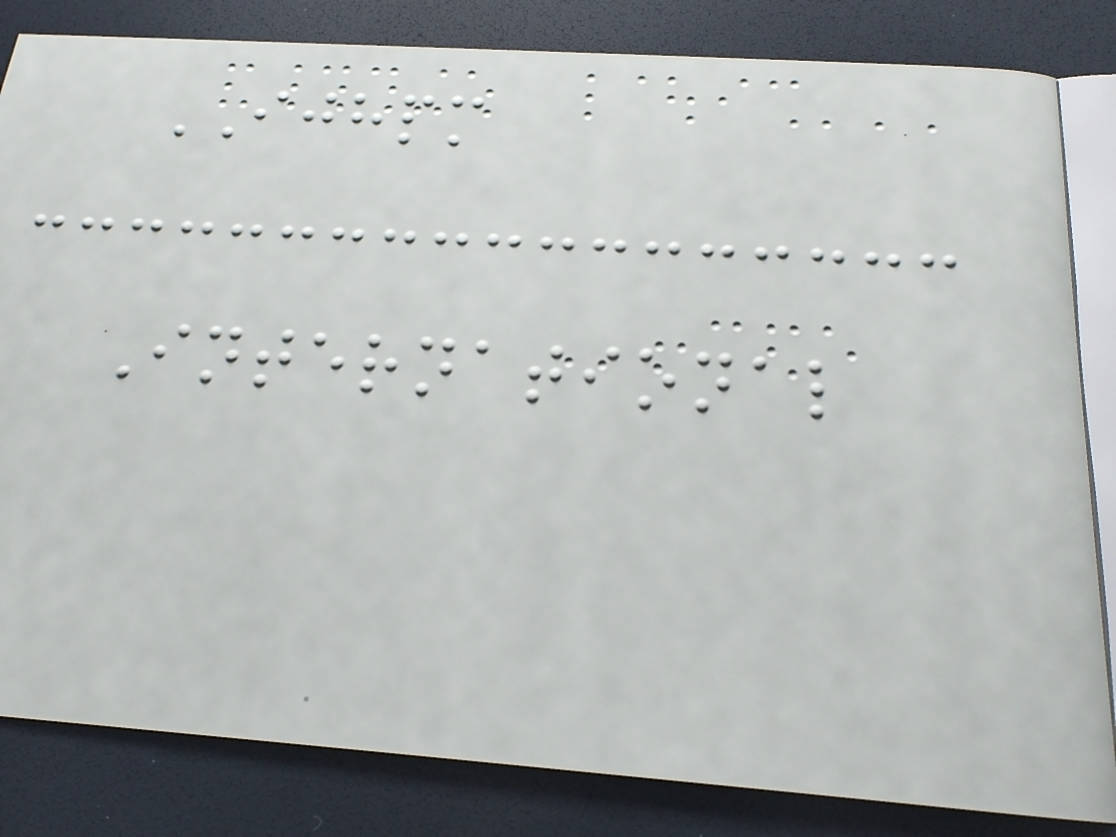IJHPM
International
